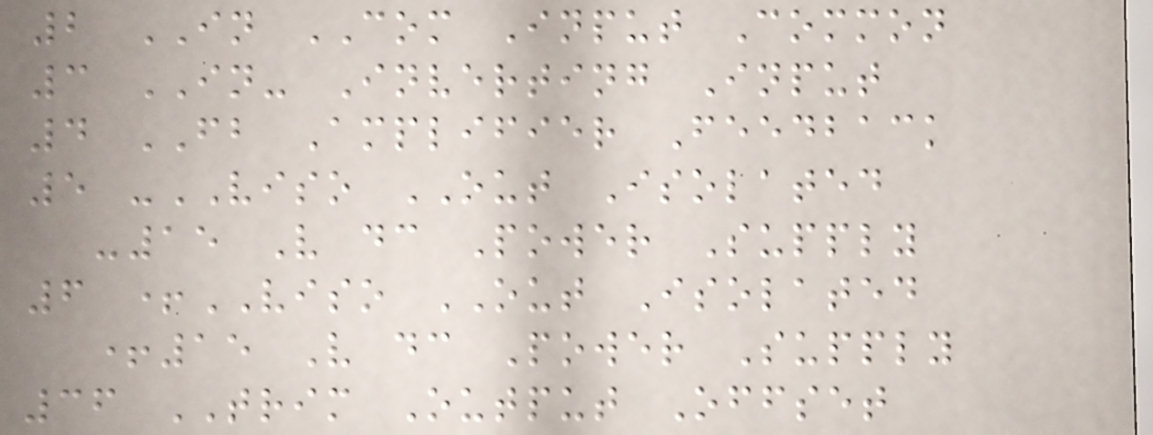2 IN COM Input Common
3 IN- Inverting Input
4 FB Amplifier Feedback
5 -VISO OUT Isolated
-15 V dc Power Supply
6 +VISO OUT Isolated
+15 V dc Power Supply
36 TRIM Output Offset
